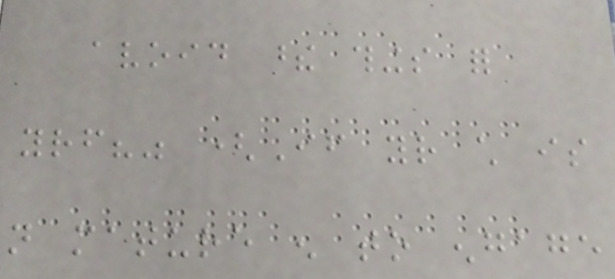avoid these things for
yourself?" (If your child is
not mature enough to engage
